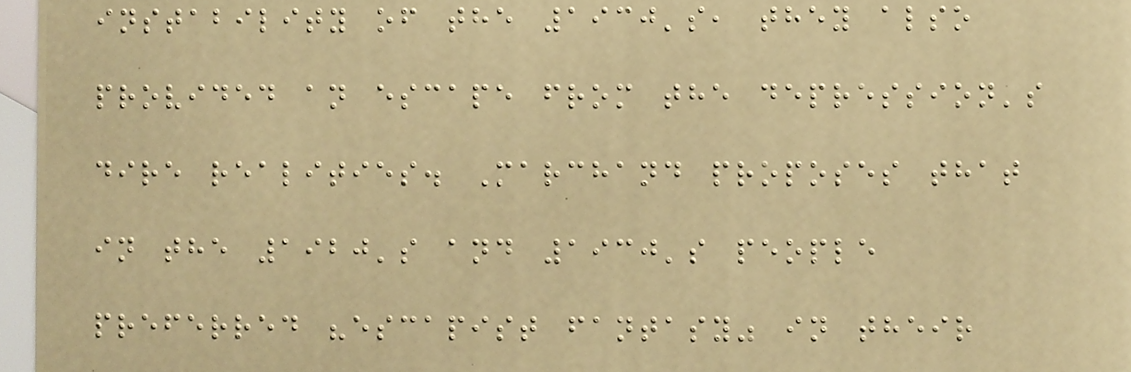instability of the 1930's, they also
provided an escape from the depression's
dire realities. Marchand proposes that
in the 1920's and 1930's people
preferred "escapist fantasy" in their
